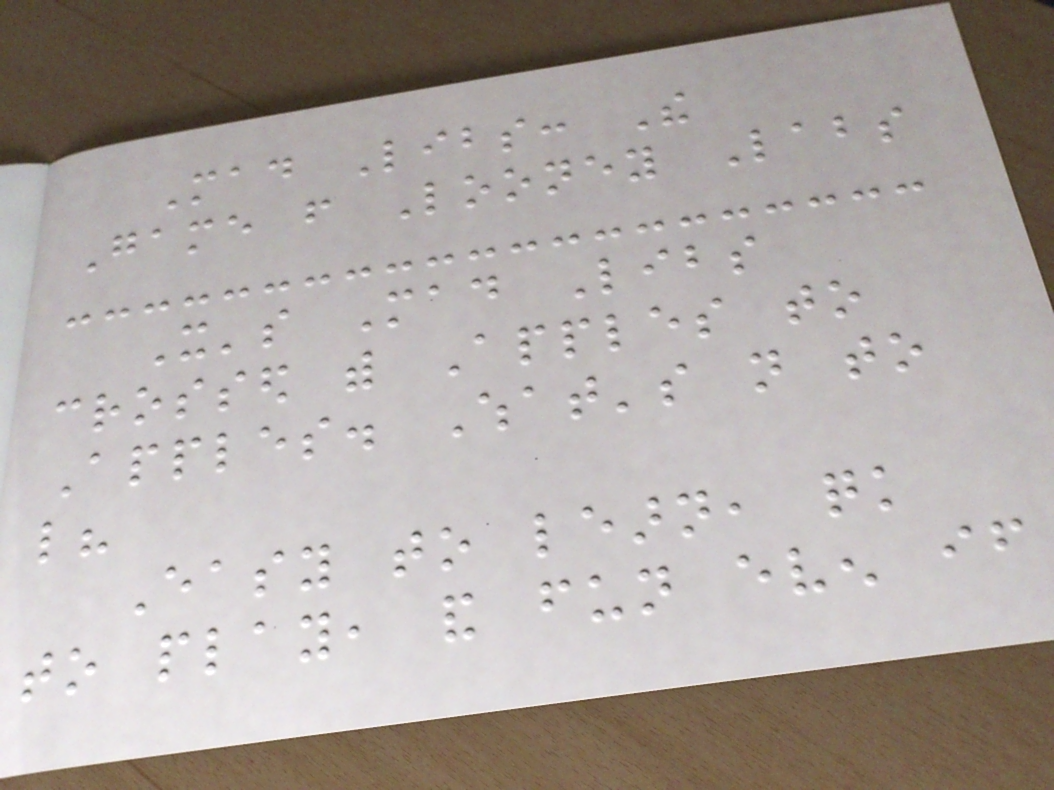Mad Libs: The
Game from Looney Labs
It's Mad Libs
crossed with Apples to
Apples. What's not to
like?
Easy to learn, quick
to play, and fun even if
